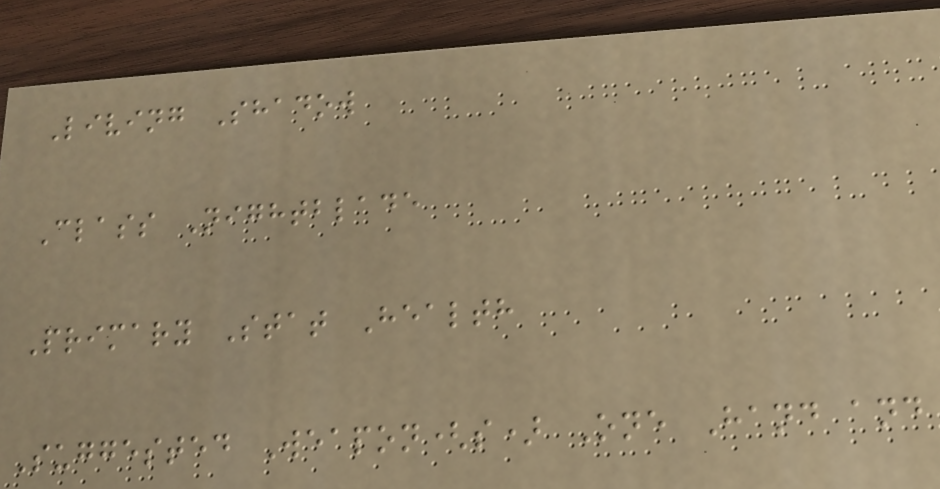Living Shadow
Class Nightblade
Primary Stat Health
Suggested Weapon(s) One Hand and
